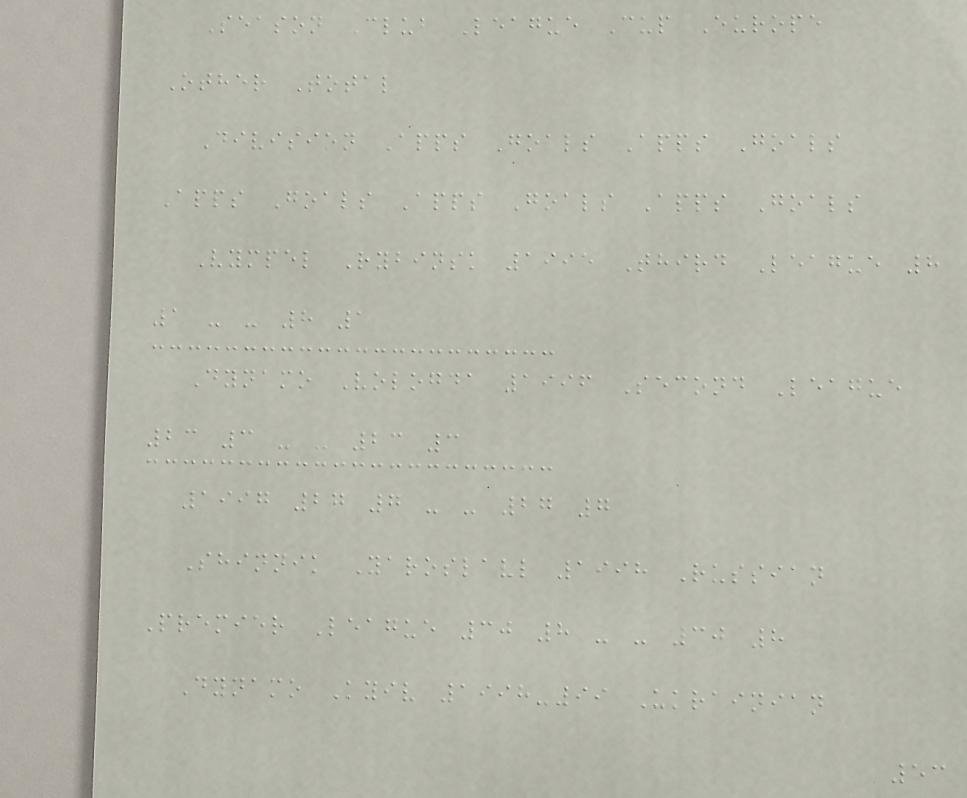Season Club League Cup Europe
Other Total
Division Apps Goals Apps Goals
Apps Goals Apps Goals Apps Goals
Vympel Rybinsk 1995 Third League 8
1 - - 8 1
Dynamo Vologda 1996 Second League
23 3 - - 23 3
1997 27 7 - - 27 7
Shinnik Yaroslavl 1998 Russian
Premier League 30 8 - - 30 8
Dynamo Kyiv 1998-99 Ukrainian
53
